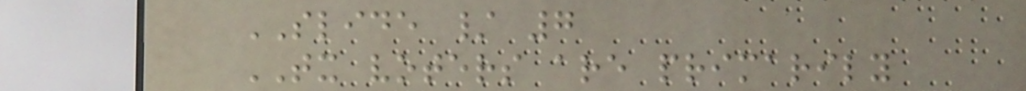SLIDE / 7
TX voters are primarily
